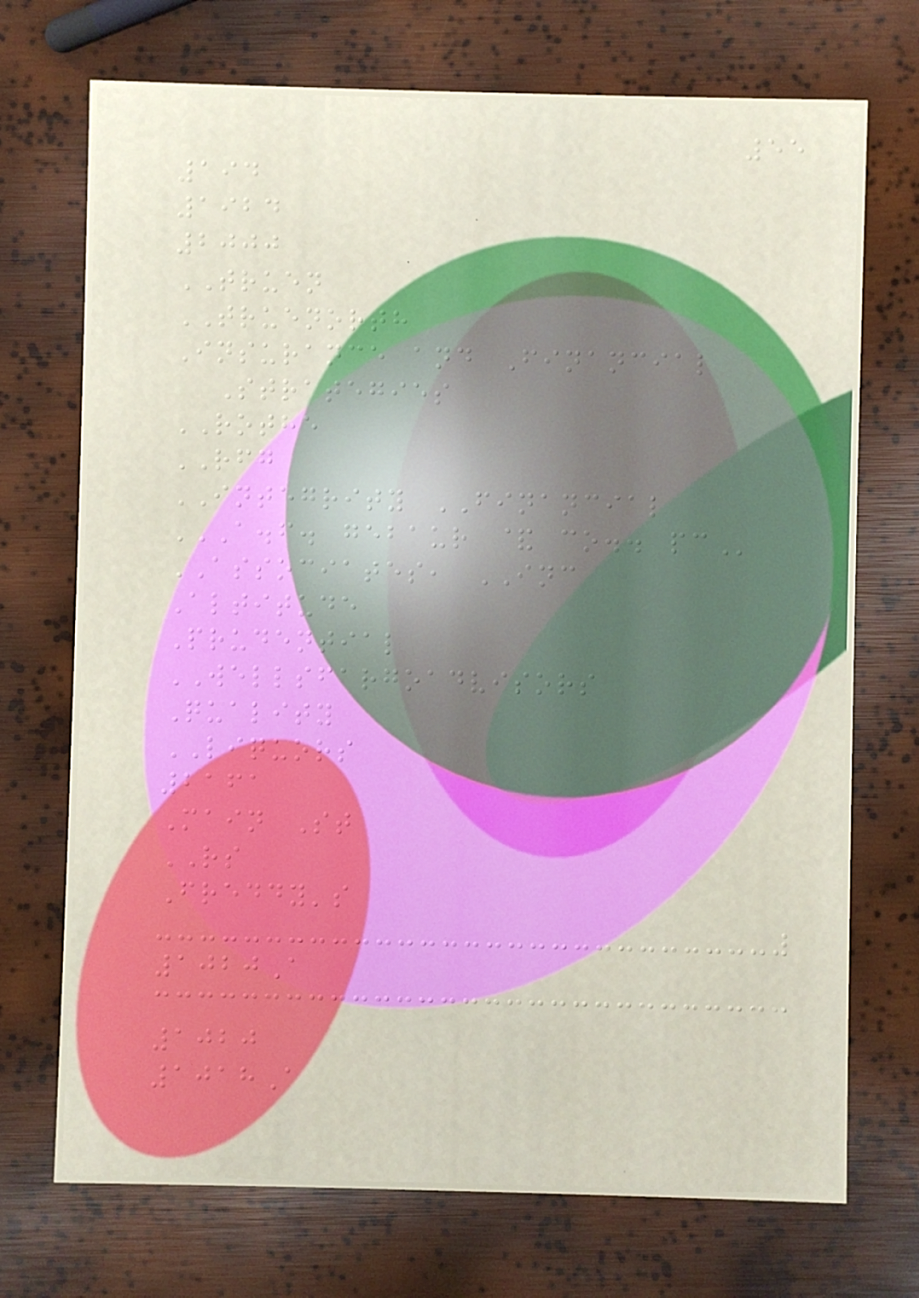55
194
1924
2000
TRUEN
TRUENORTH
Insurance and Financial
Strategies
ROTHE
RFG
INTEGRITY FINANCIAL
A.F. GEBAUR & CO.. PC
ASSOCIATES, INC
Altitude
Prudential
WELLSFARGOADVISORS
Quality
LIQUORS
2161
Main St
RS
Freddy's
1020A
1020
1018A
